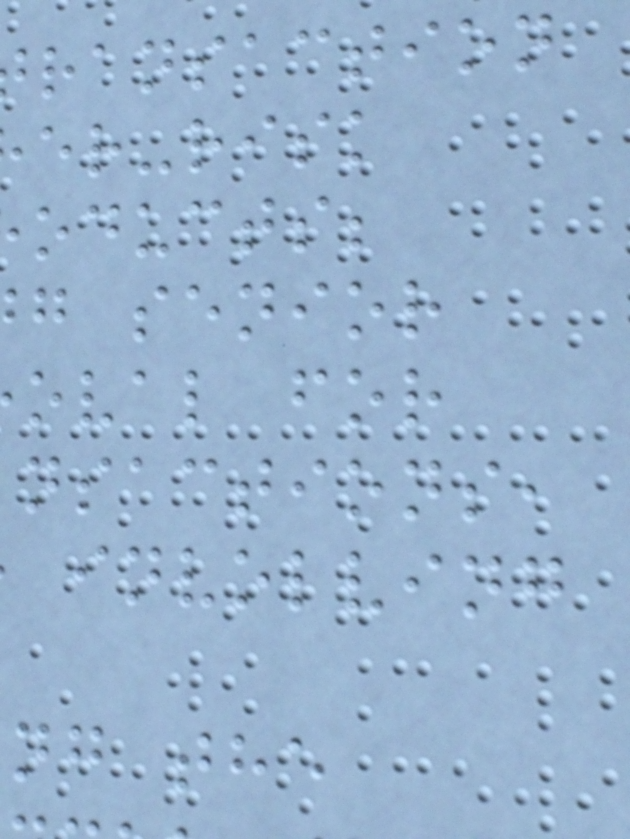ransaction
er-risk
oducts;
g senior
oval for
nsactions,
involving
ng the
